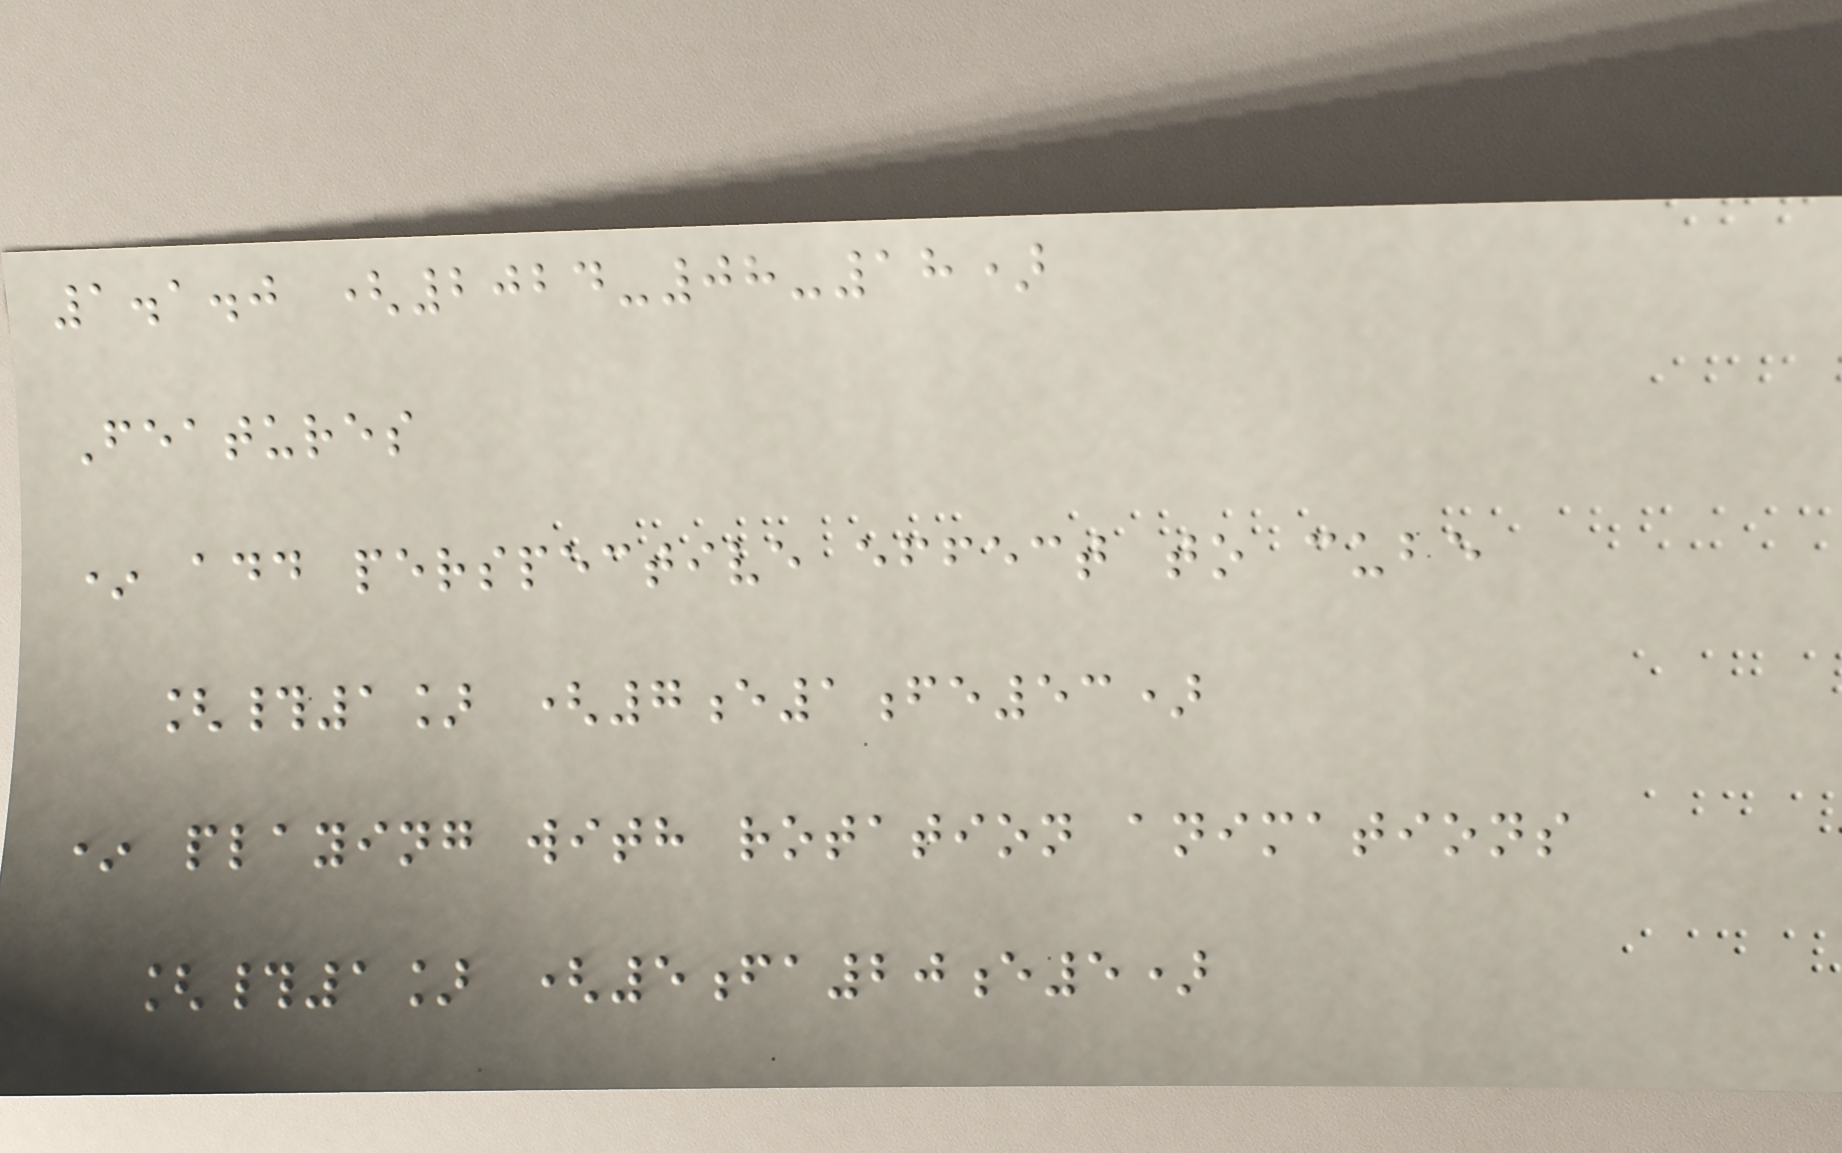1.1.0 (2024-08-18)
Features
* add perspective effect to cube
[#1] (7e1fe53)
* playing with rotation animations
[#1] (5fa20e5)
